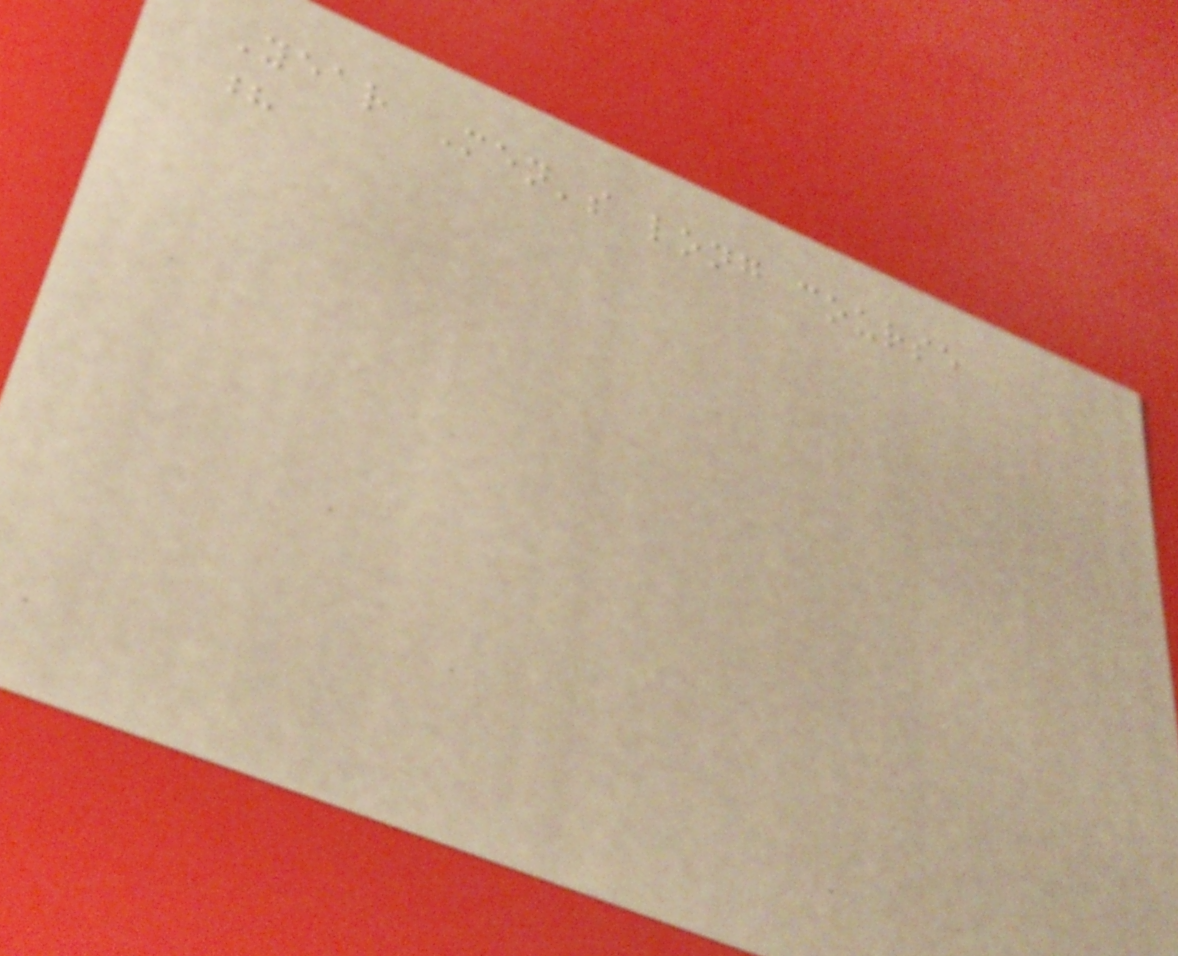Year Men's long course
?
